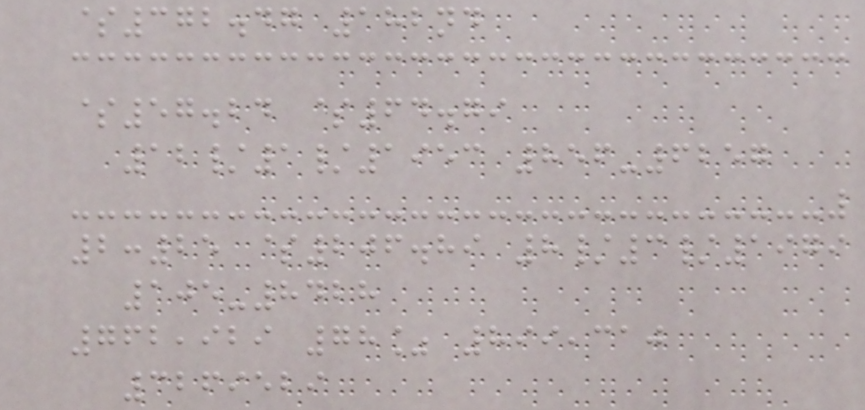$372.47 182nd
$57.24 $64.79
12/1/1953 856-6257
2:25 $206.89 8/3/1979
105-8428
762,929 78% 899,310
3269529
